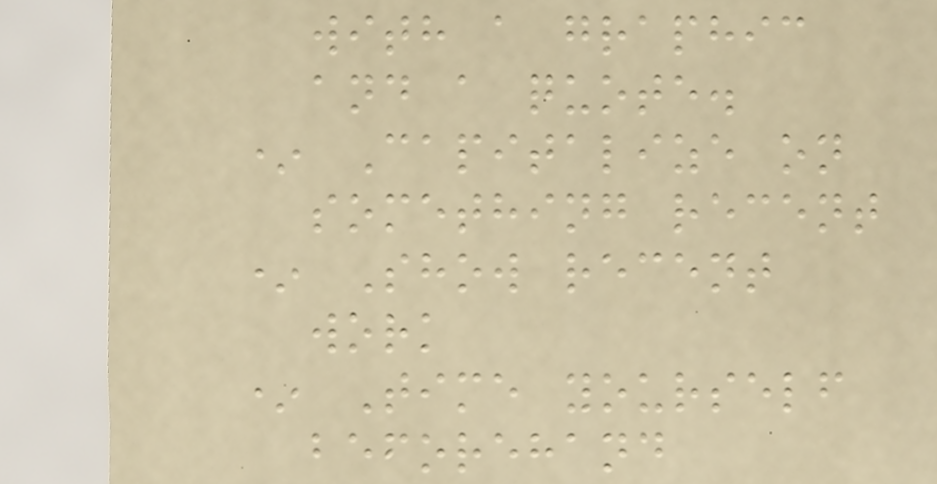with a graphic
and a quote.
* Capitalize on
something recent
* Show recent
work
* Time yourself
beforehand
